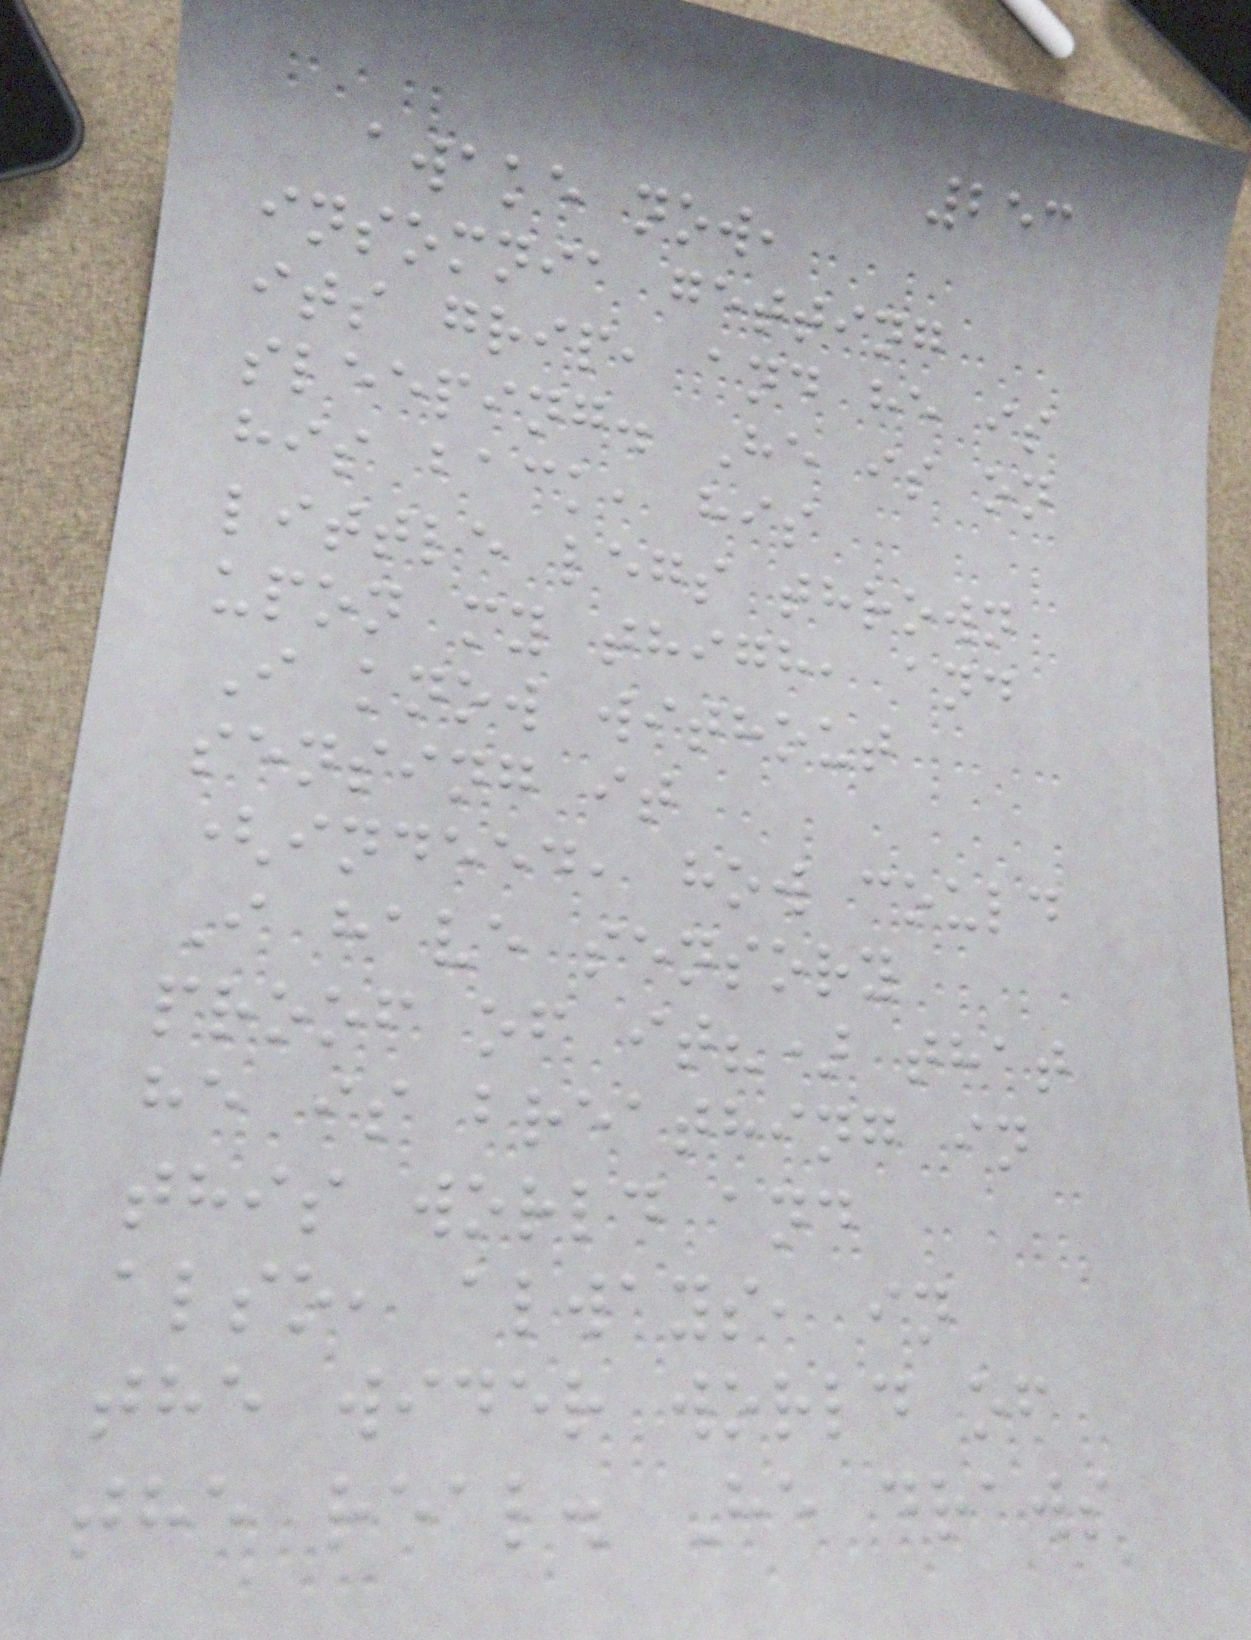253
awake now,
insomnia getting
its grip, and he is
sleeping. He is on
his back, his
little legs thrown
upon my thigh, and
I know without
sensing it
(indeed, how could
I have sensory
proof of it?) that
he is breathing in
this world and
also, always, in
the wider world of
the real. He draws
